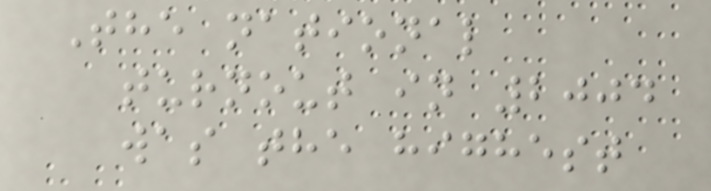The national
turnout in 2004
was the highest
